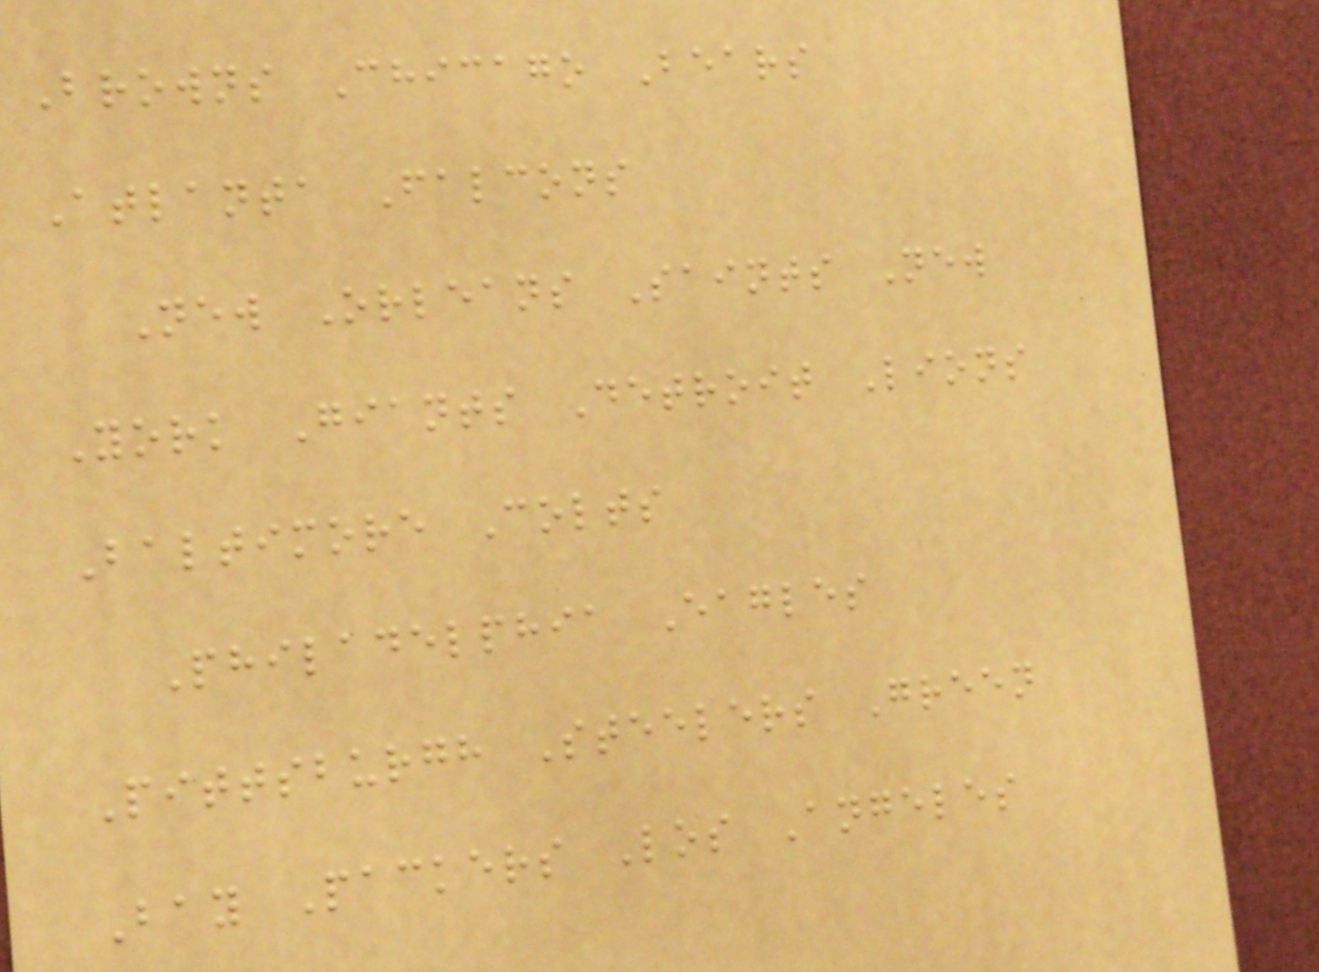Browns Chicago Bears
Atlanta Falcons
New Orleans Saints New
York Giants Detroit Lions
Baltimore Colts
Philadelphia Eagles
Pittsburgh Steelers Green
Bay Packers Los Angeles
